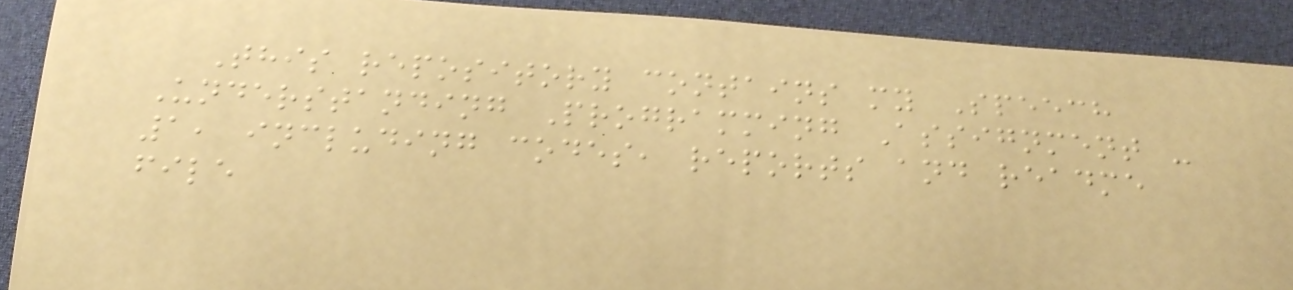This repository contains my Speech
Understanding Programming Assignment -
1, including codes, reports and readme
file
